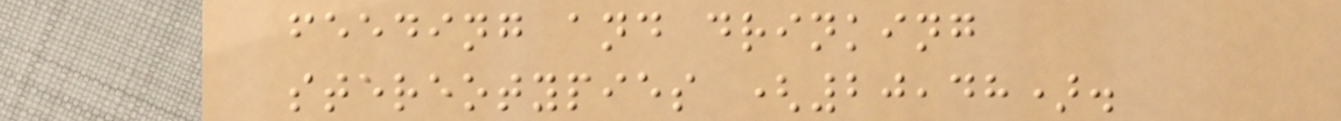feeding and drinking
stereotypies (20,48).
